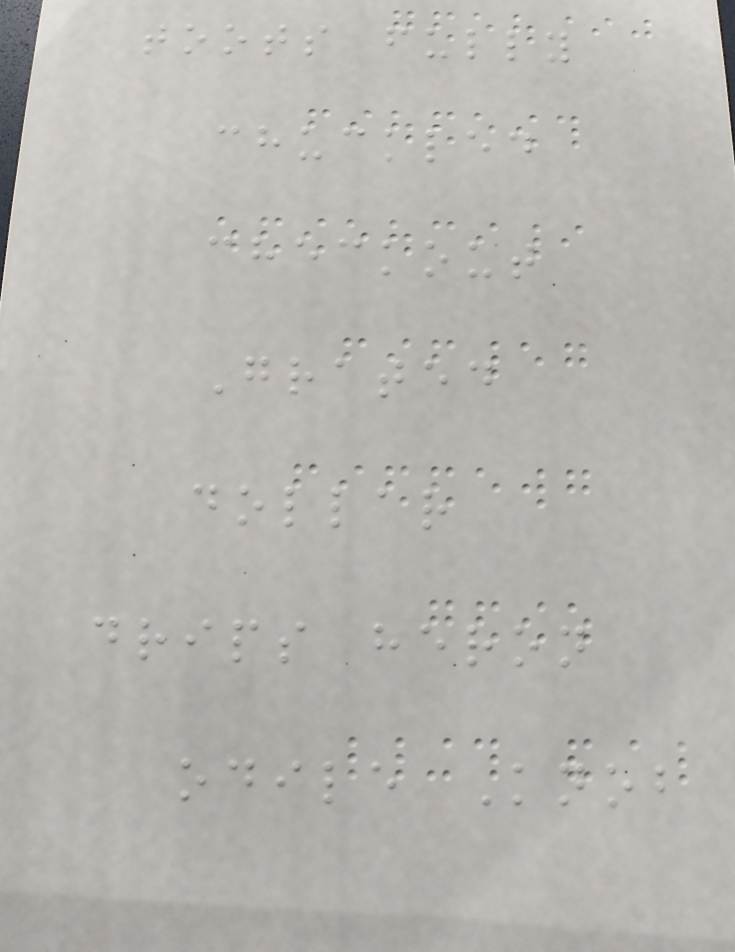toots fully
chuckled
checkout
Grated
dollar
drips heron
odile Knob
